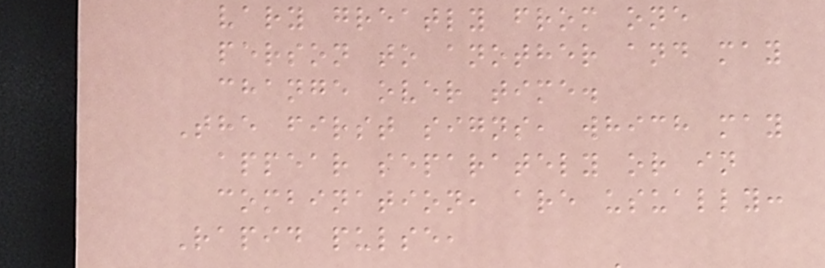vary greatly from one
person to another and may
change over time.
The first signs, which may
appear separately or in
combination, are usually:
Rapid pulse,
